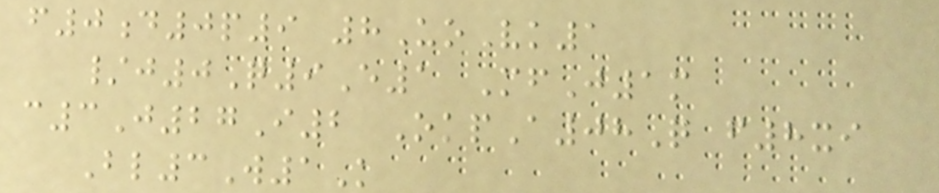f0d0p9 8UoVk1
/j0Q9E1 MfJ1m
c3J27I2 OkpA08Q f8xi
Bl3W1K
